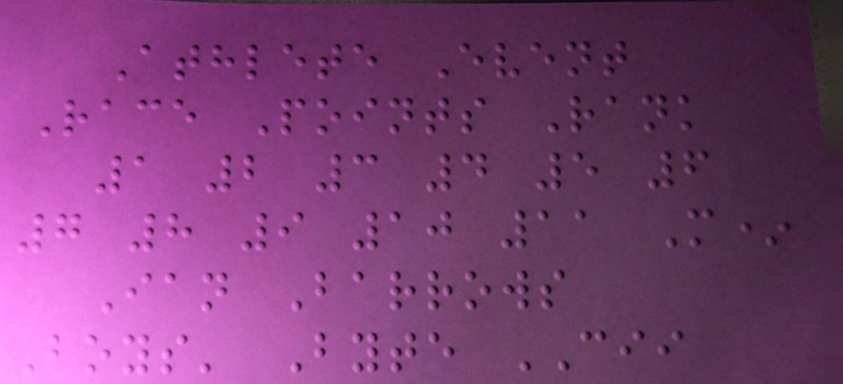Athlete Event
Race Points Rank
1 2 3 4 5 6
7 8 9 10 11 M*
Ian Barrows
Boys' Byte CII
